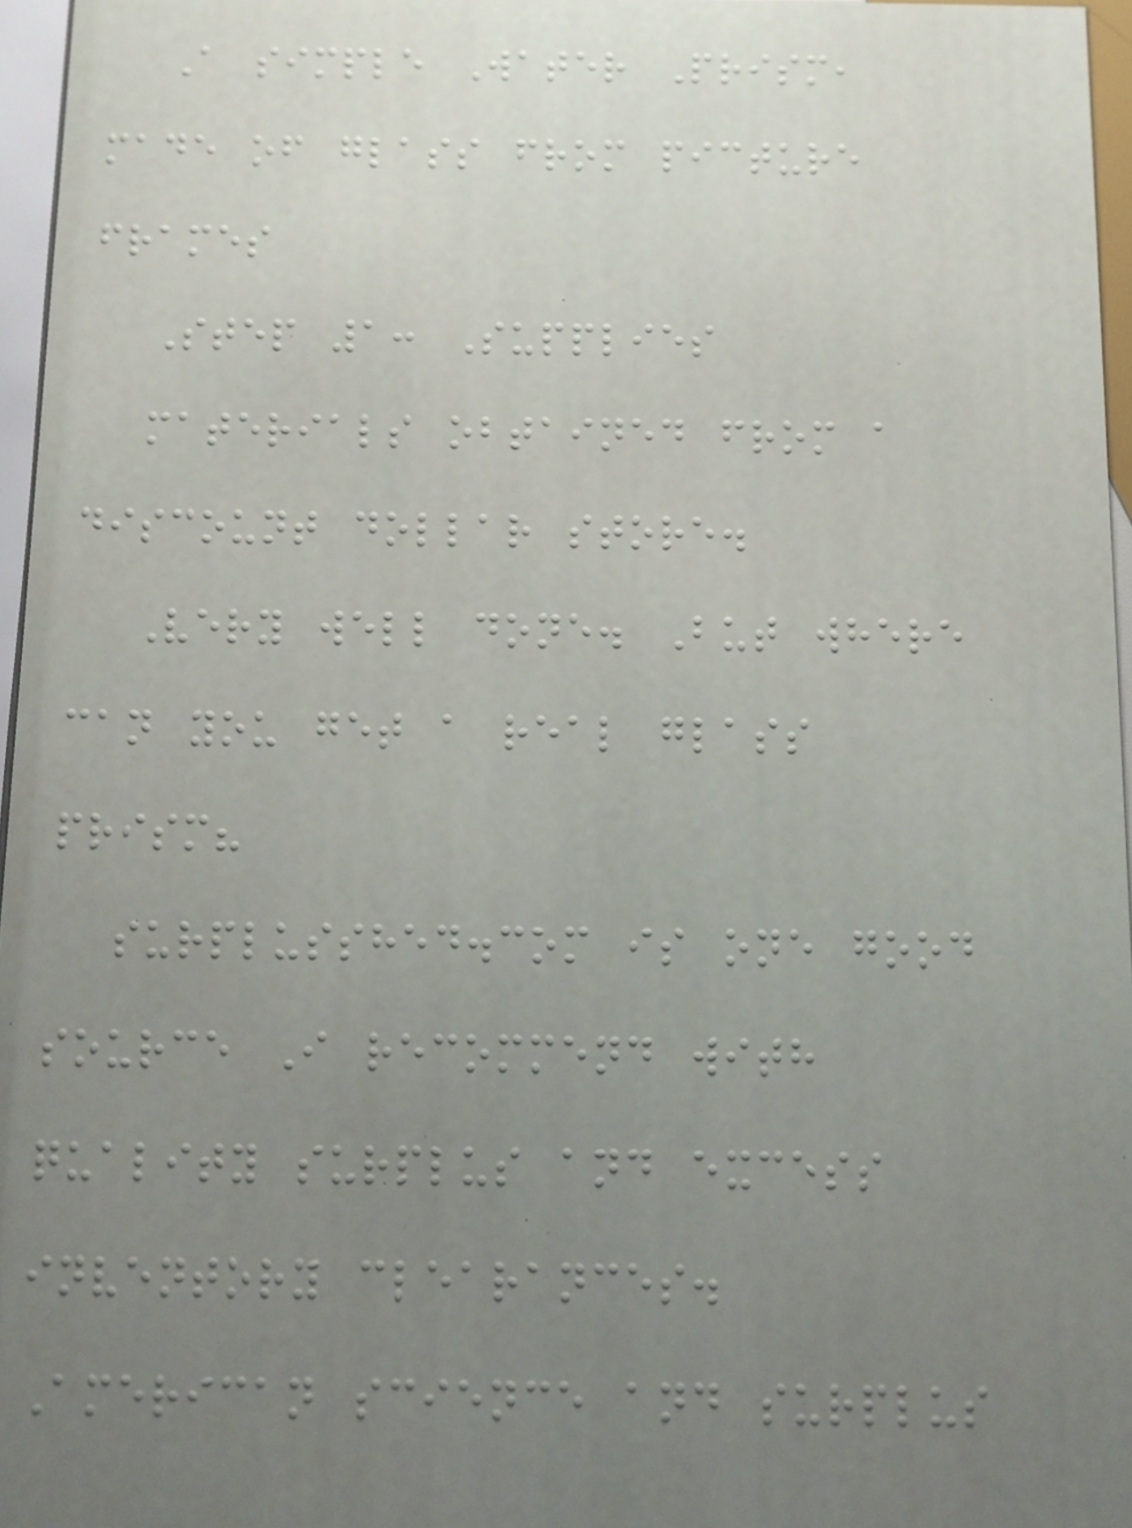A simple Water Prism,
made of glass from picture
frames
Step 1: Supplies
materials obtained from a
discount dollar store.
Very well done. But where
can you get a real glass
prism?
surplusshed.com is one good
source I recommend with
quality surplus and excess
inventory clearances.
American science and surplus
